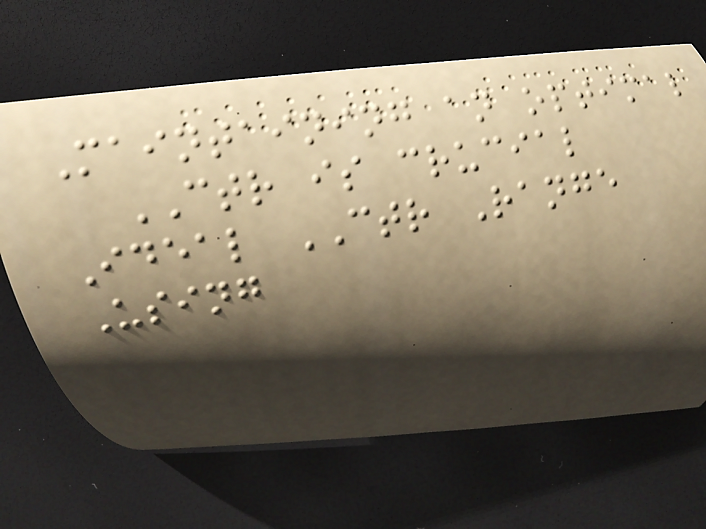Maintaining an optimal
CTR is crucial
Ideal CTR Range
Using
